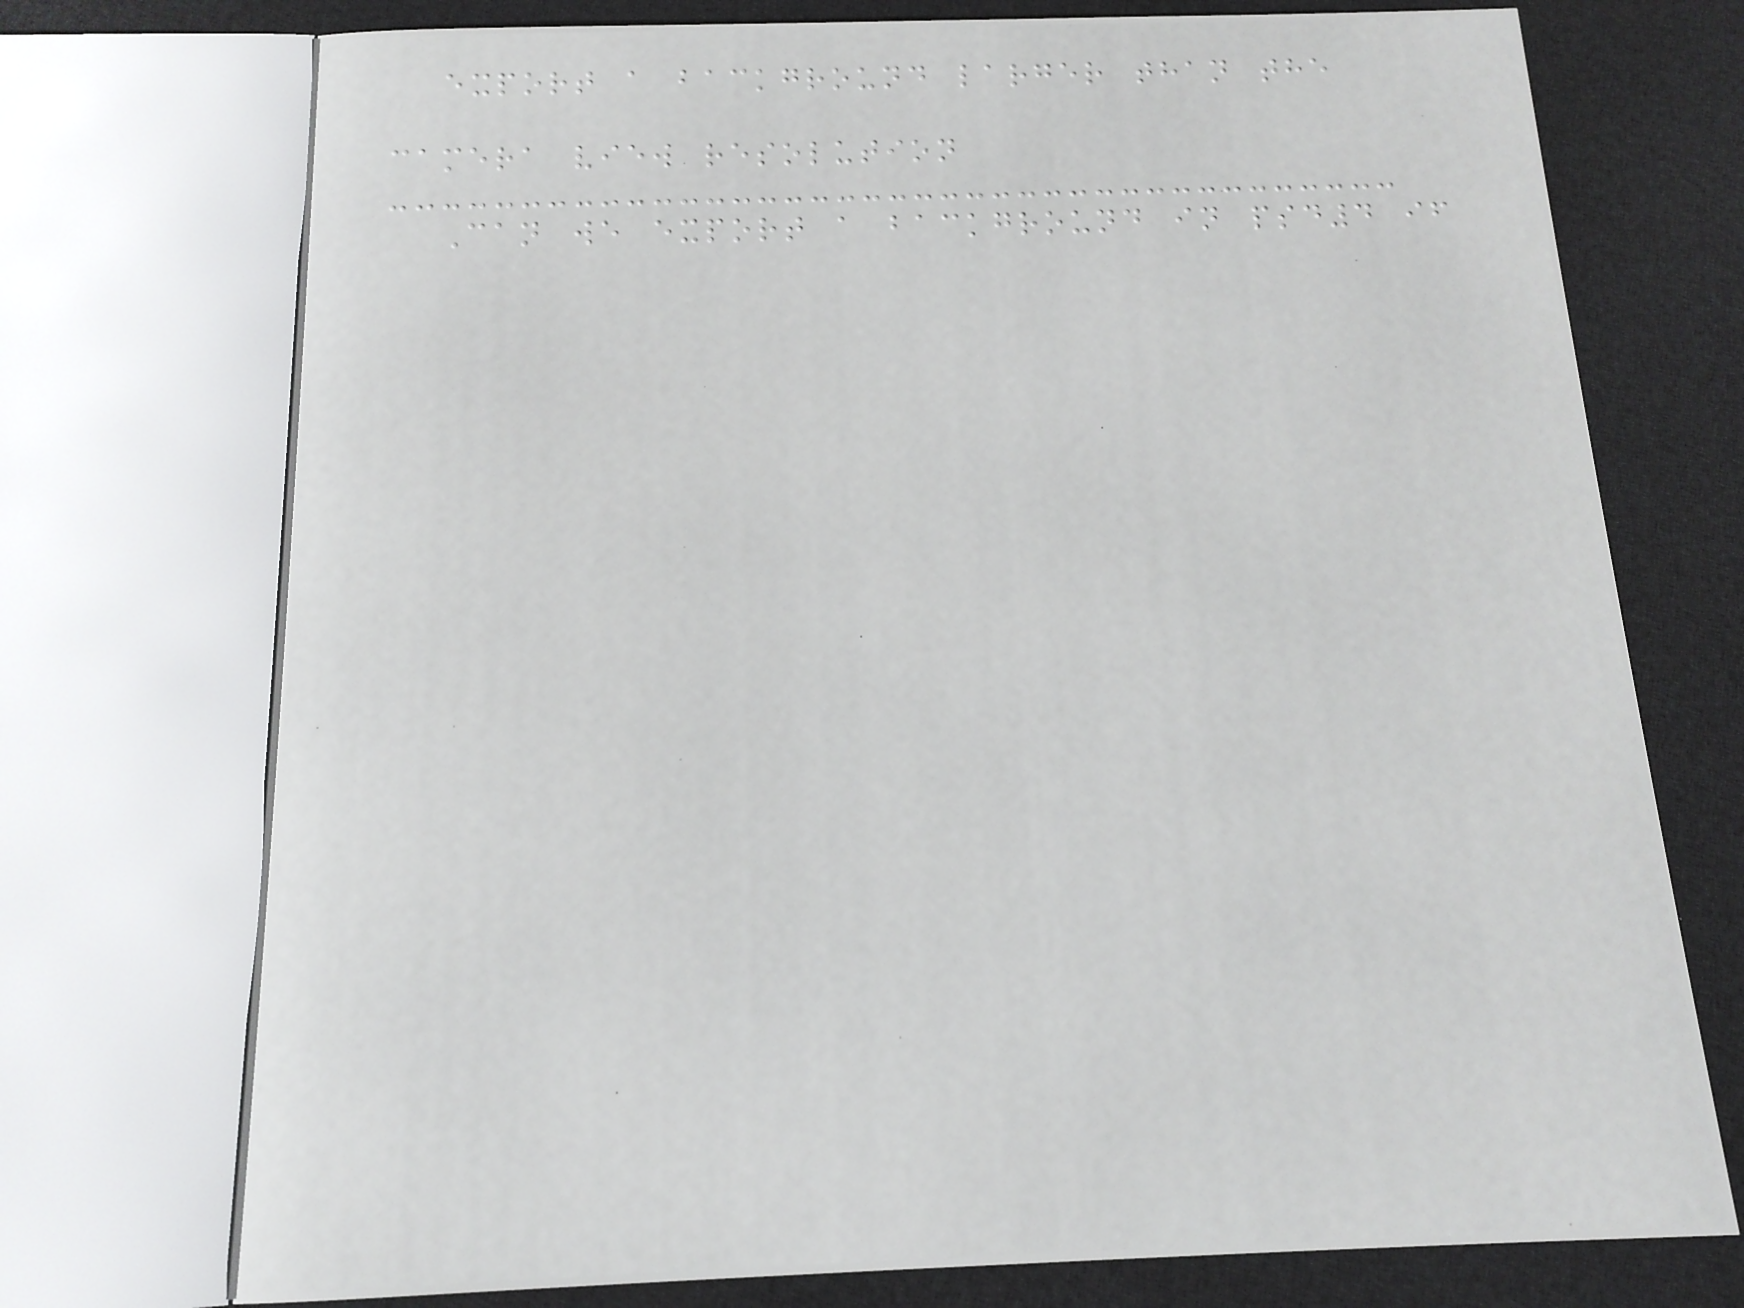export a background larger than the
camera view resolution
Can we export a background in psd4 if
